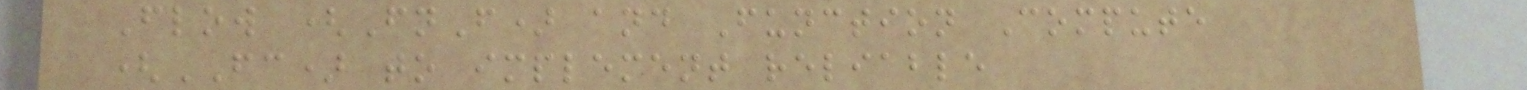Flow (FnF) and Function Compute
(FC) to implement reliable
